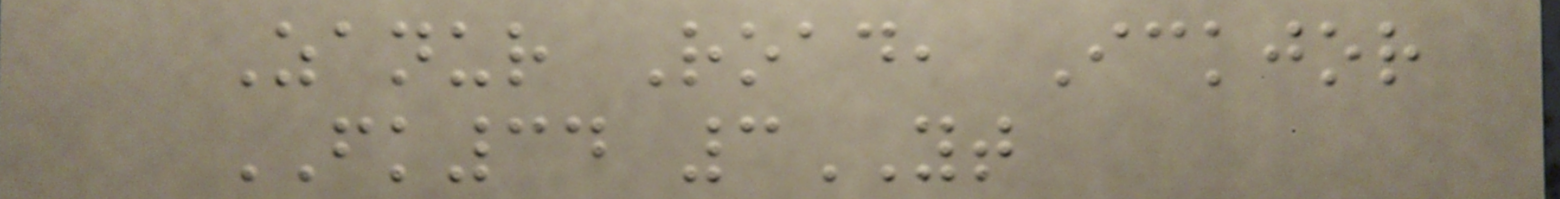Zanur Road, Ickjor
FK34 3YT
